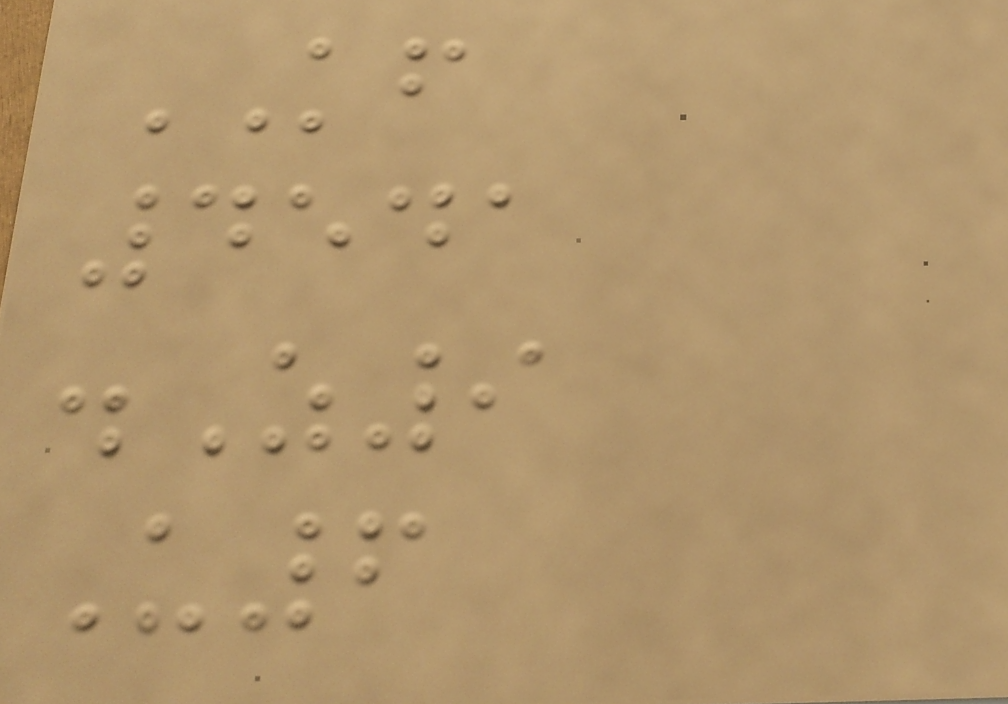KF
4541
.Z9
U6
